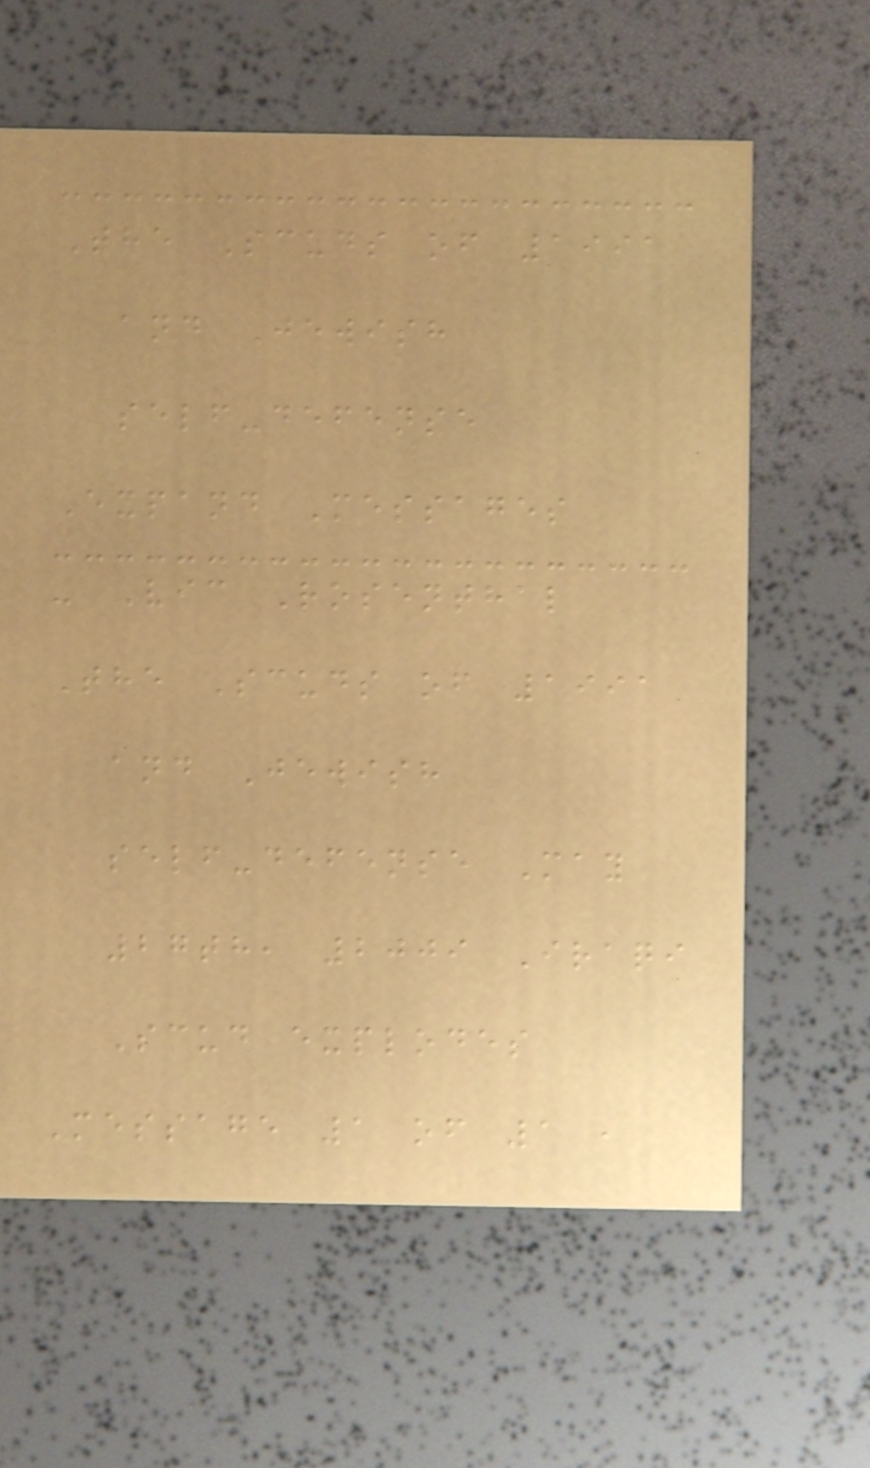The Scuds of 1991
and Jewish
self-defense
Expand Messages
- Vic Rosenthal
The Scuds of 1991
and Jewish
self-defense May
27th, 2009 Iraqi
Scud explodes
Message 1 of 1 ,
